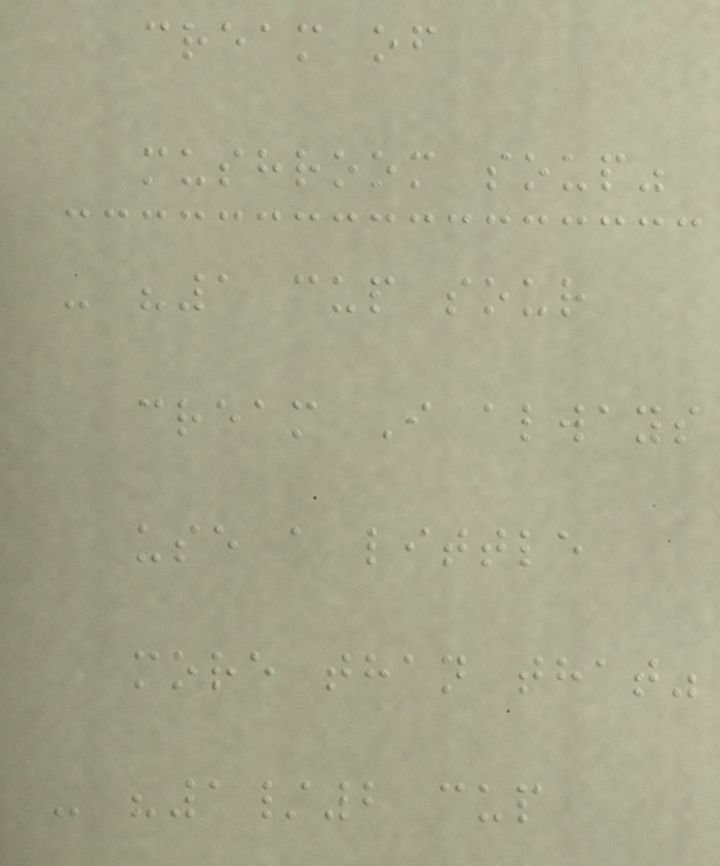cream of
mushroom soup"
- "1 cup sour
cream I always
use a little
more than that"
- "1/2 cup
